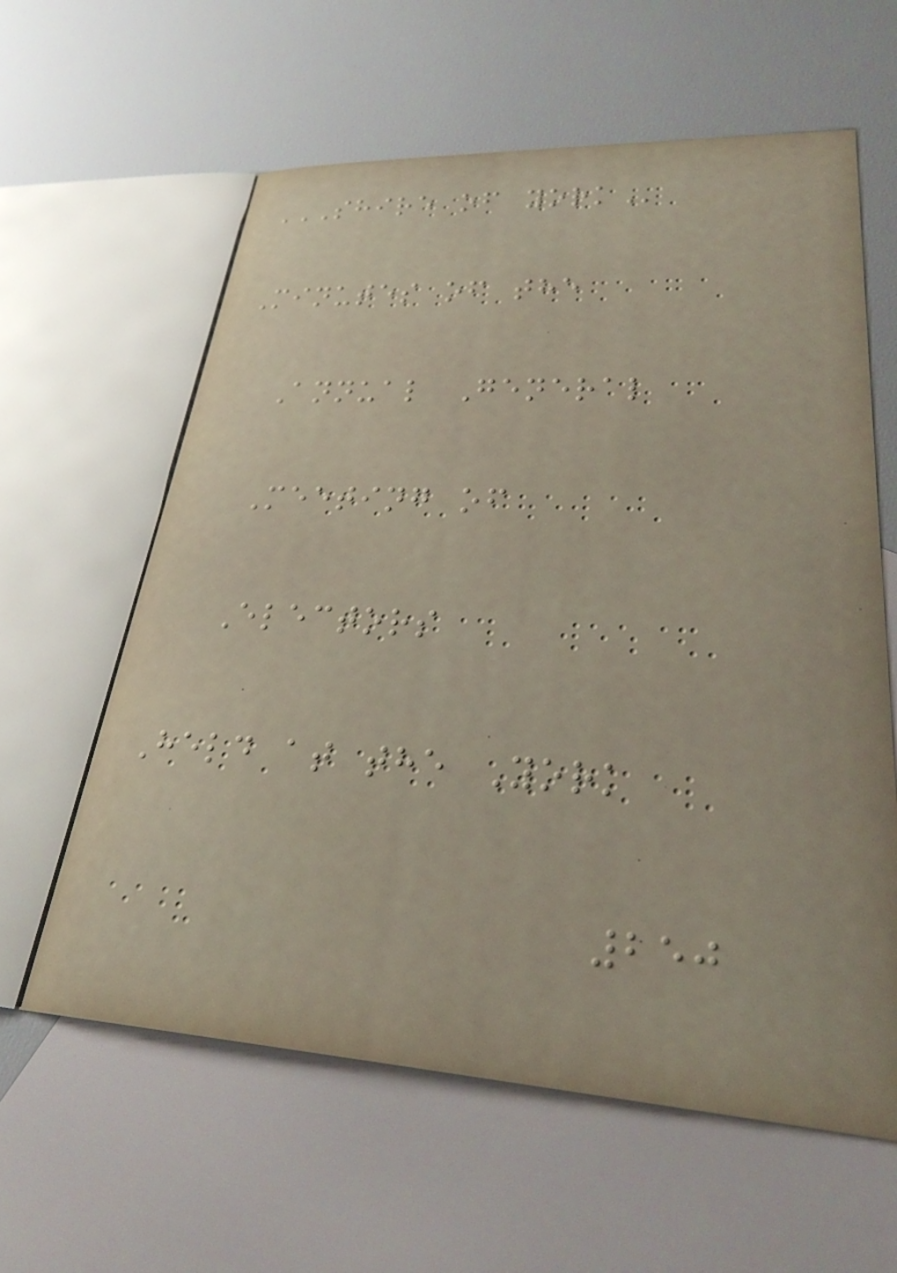SHIRE OF YORK
Minutes of the
Annual General
Meeting of
Electors
Held at the York
250
